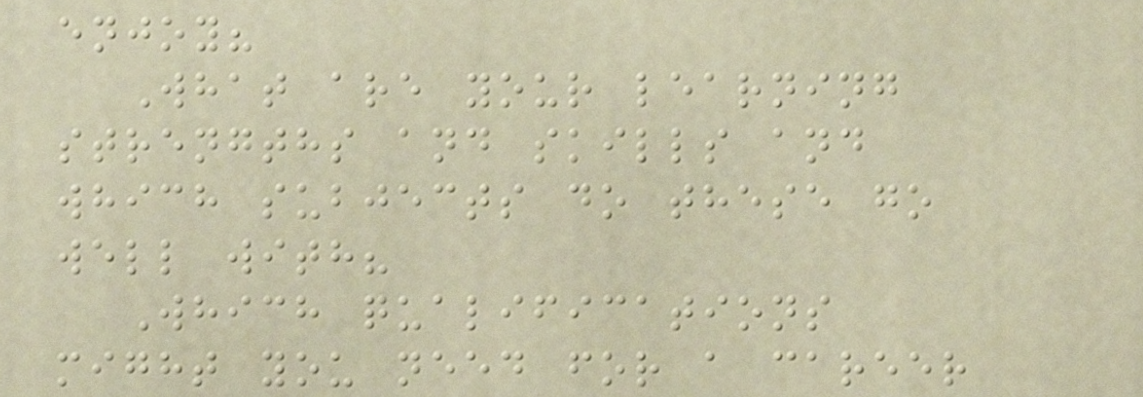enjoy?
What are your learning
strengths and skills and
which subjects do these go
well with?
Which qualifications
might you need for a career
